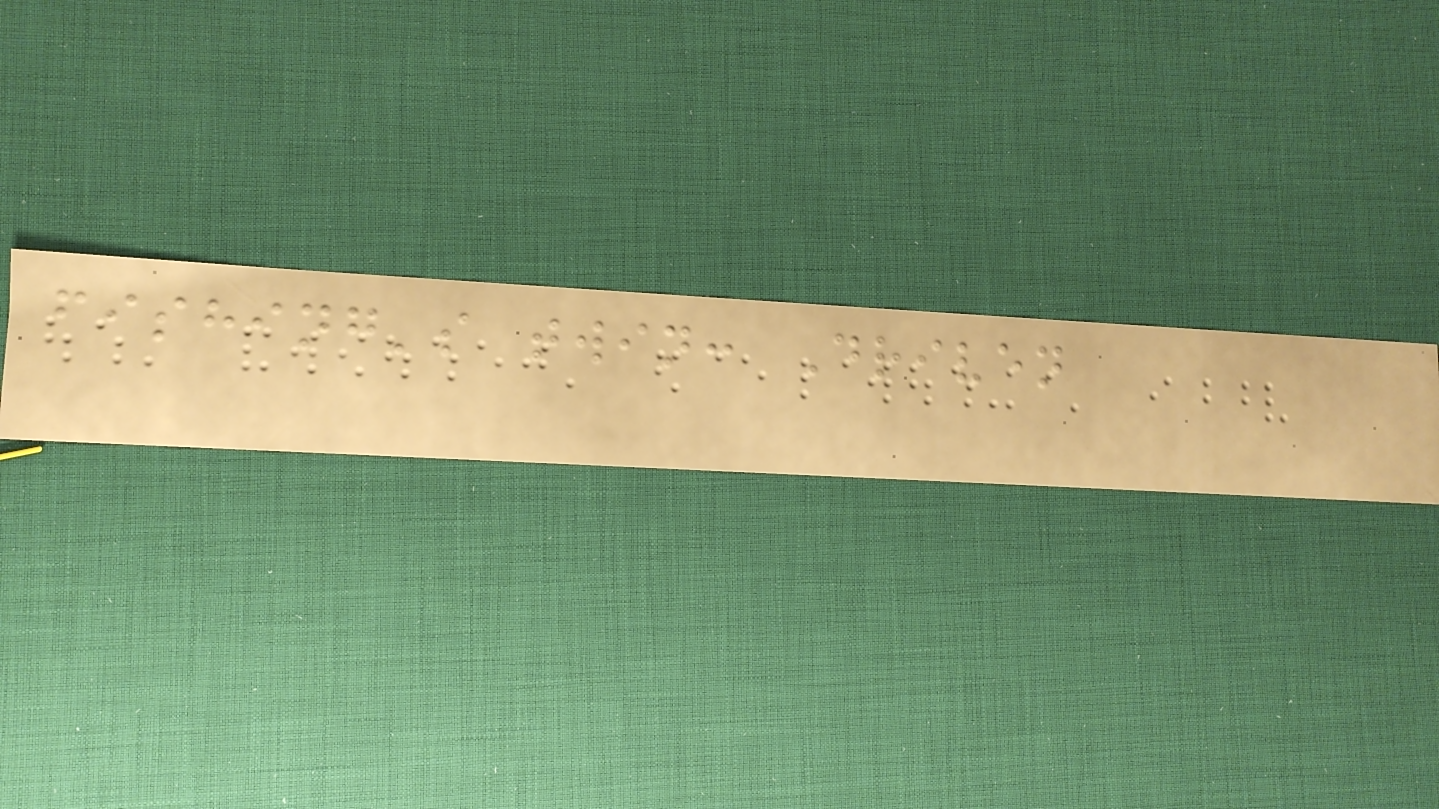fishing's twin: Driven
